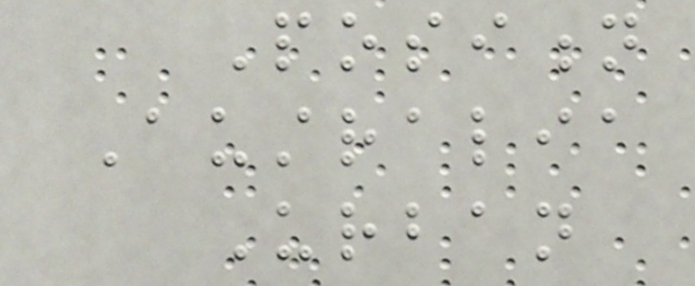Position
Australia
Urban
